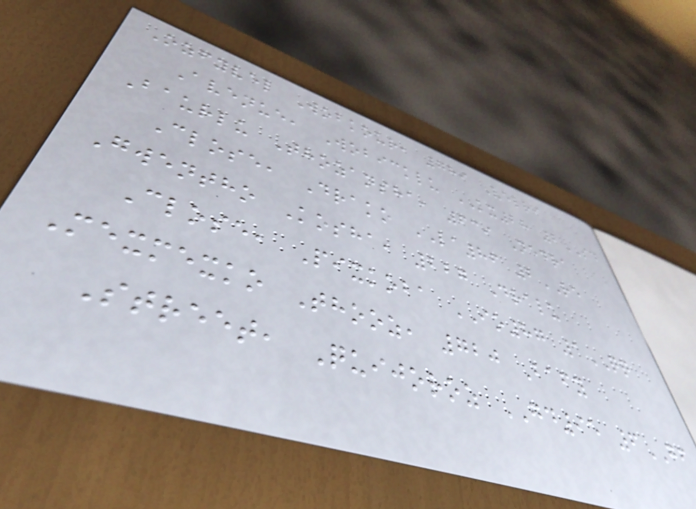Ozfyvel Wobkour, 789 Velri
Avenue, Wobicklu KX28 2SD
Baurlu Thozansha, 639 Nedra
Close, Drako LA86 2RE
Gwentho Kosha, 227 Dralu
Close, Pixkoba IO87 1QQ
Mexmexko Thooz, 720 Bafy
Street, Quijoroz GD95 6GF
